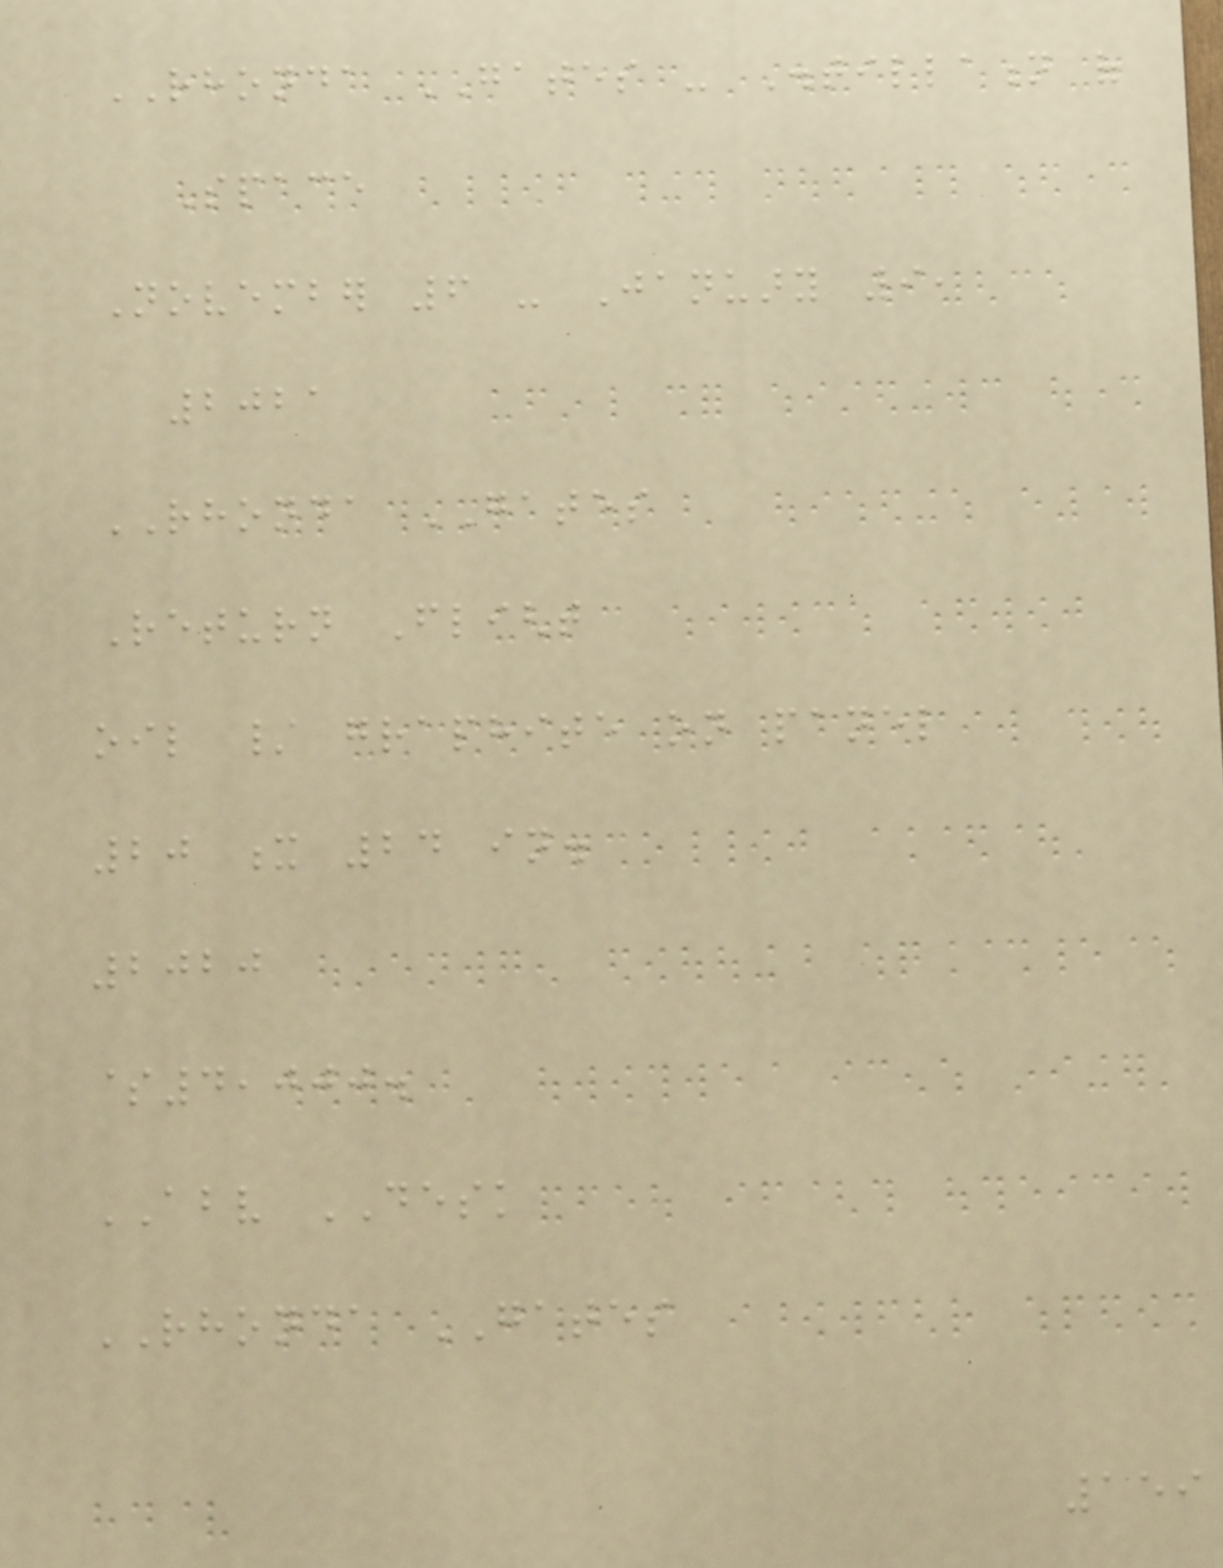RHONDA GATES - Distillation of
Space
November 6 - January 9,
2021
RHONDA GATES
Return Flight
oil / graphite on panel
20 x 24 in.
2020
$4,000.
ABOVE DESK
RHONDA GATES
159
